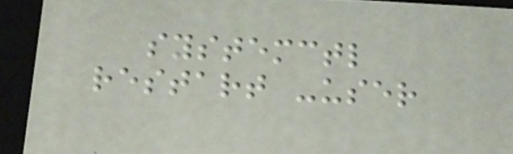systemctl
restart -user
